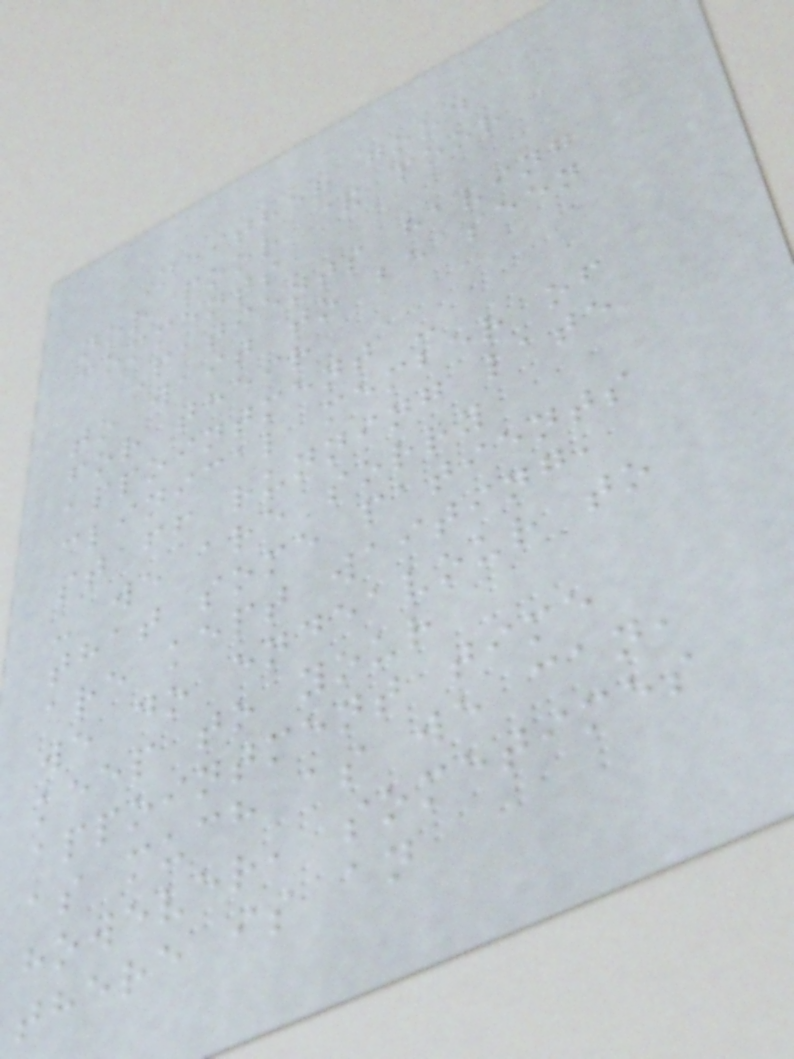Neither good
nor poor & poor
comments
Patients having
to wait to be seen
for their
appointment -
clinical member of
staff running late
- we are sorry
that some patients
are kept waiting,
we do endeavour to
keep to your
appointment time
as much as we can,
however, sometimes
there is an
